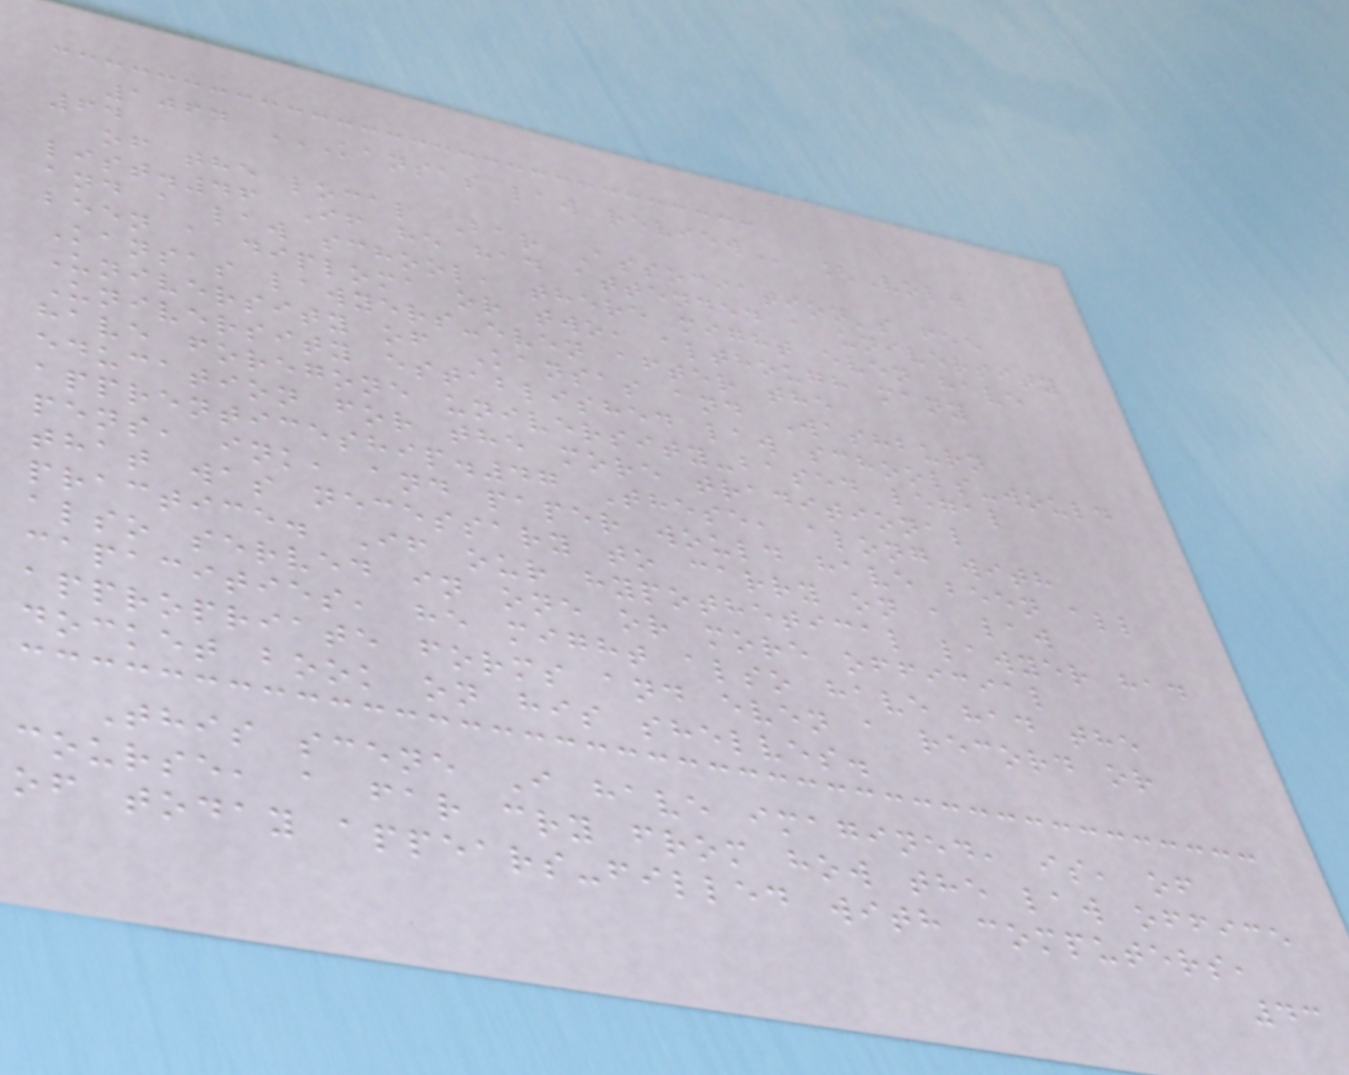1064 KANSAS LAW REVIEW [Vol.
64
of the local Bar Association's fee
list.46 If he had attended a university
and a law school, there might even have
been a diploma or two, although many
Kansas lawyers-even after the
University of Kansas and Washburn
University established law schools-would
have foregone university-based legal
education for the more traditional
apprenticeship.47 These, along with
pens, ink, and paper would have been all
that was necessary to carry on a law
practice. If our hypothetical lawyer had
also served in one or more official
capacities, he might also have had the
appropriate forms and even a record or
docket book on his shelves.
This scene I have imagined, is, of
course, a far cry from how the law office
of today appears-filled with computers,
43
